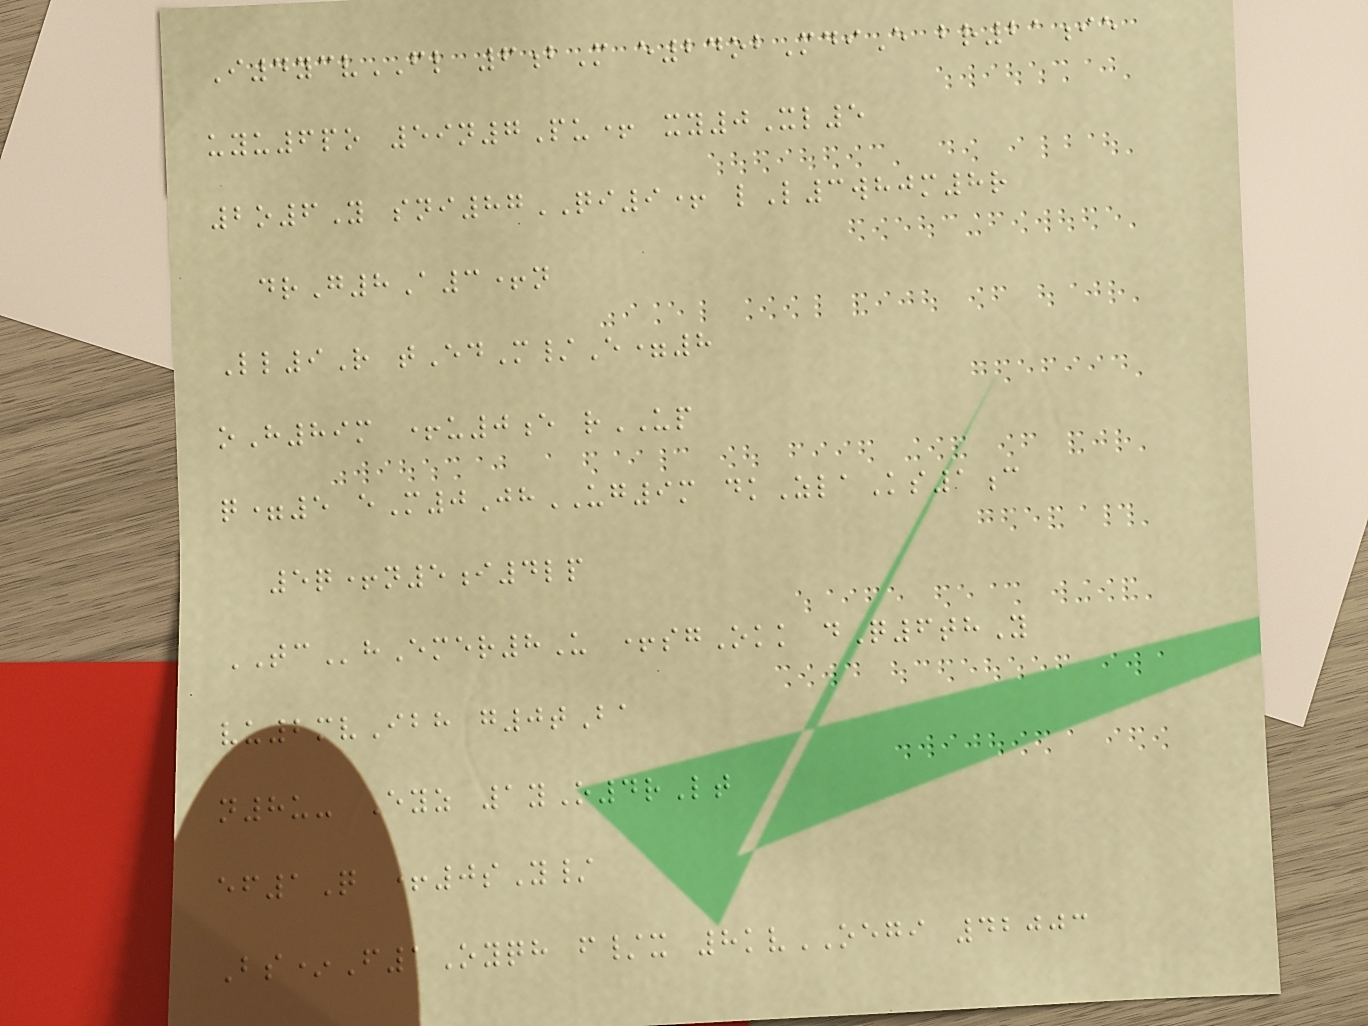I4ycvFL 6bM e24obMdiE br21ie
uyu6po 59n7Pu+ xy0Xl5
2o6Y sni87QI9+ lL3whjm8r
drG8A3+n
Ll9R tEdM/E=8
oH89m +u0e rUP
q=5 eM0JhUG9m dkZlaKs1c
5q+n5i4lp
TChEmer8U +sgOkk dQ6thY
vu2mvIbh g0tBa
n8u- Eyz 1yO4rLt
ef1Q +0sY/
Bs*F1Oyqh f/x 8kvOEGI 42003
